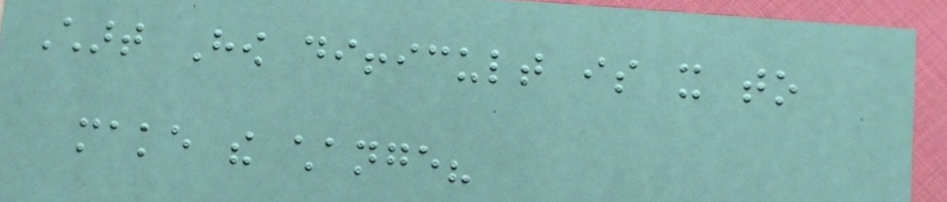Chart How difficult is it to
make the change?
